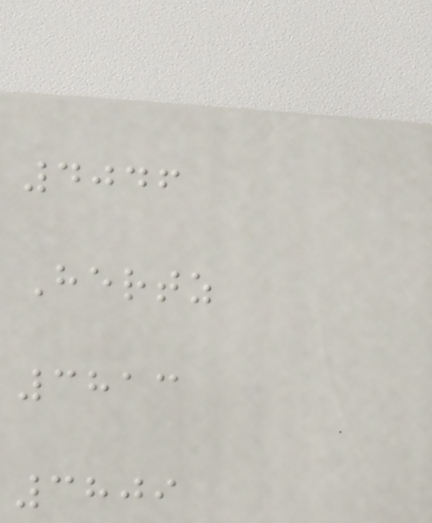4046
Hertz
3813
3809
